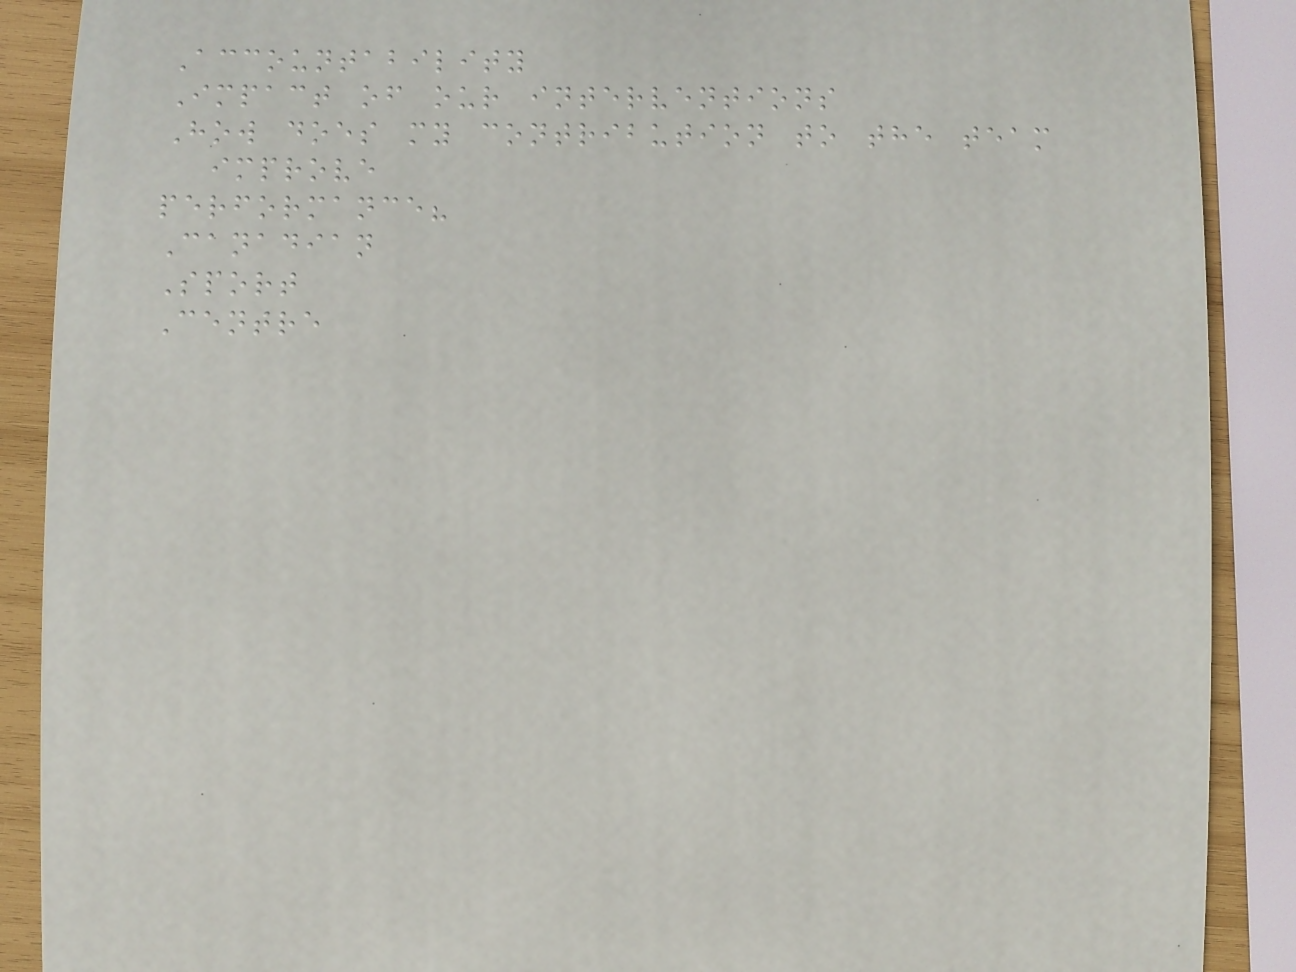Accountability
Impact of our interventions
How does my contribution to the team
improve
performance?
Canadian
Sport
Centre
